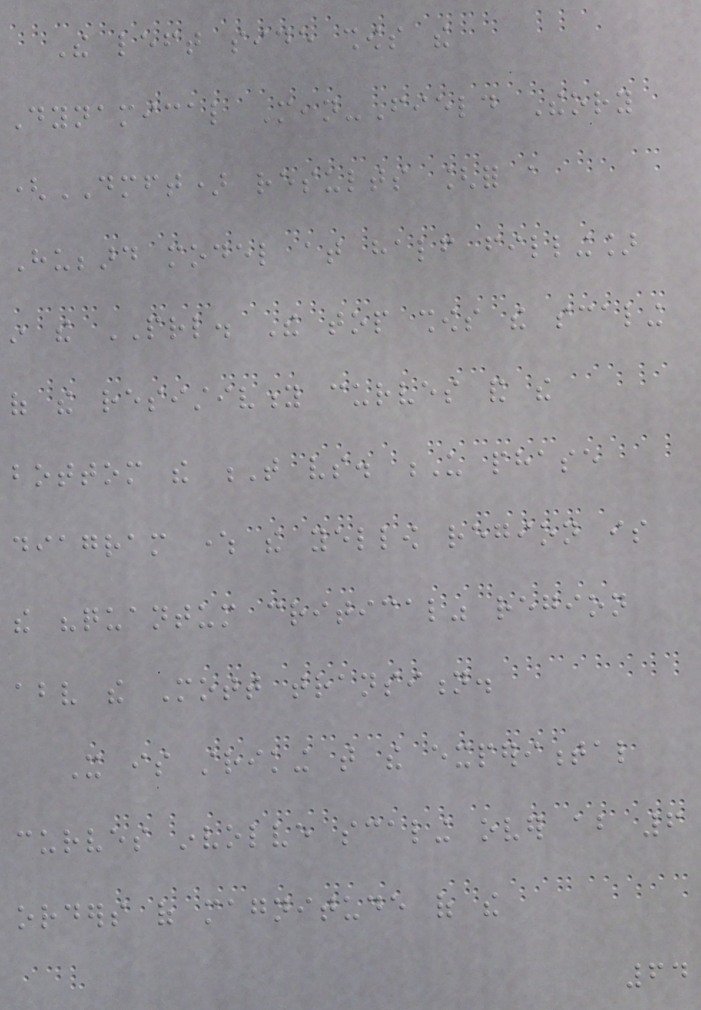The left side shows the
Dynamical Mean-Field Theory
(DMFT) results [for a
Hubbard model at half filling]
in the PRL. The top shows the scaling
of the resistivity curves and the
bottom the T vs. U phase
diagram where the yellow region is
the "quantum critical" region
above the Mott transition.
It is striking that the experimental
curves involve scaling over about 6
orders of magnitude of the
64
